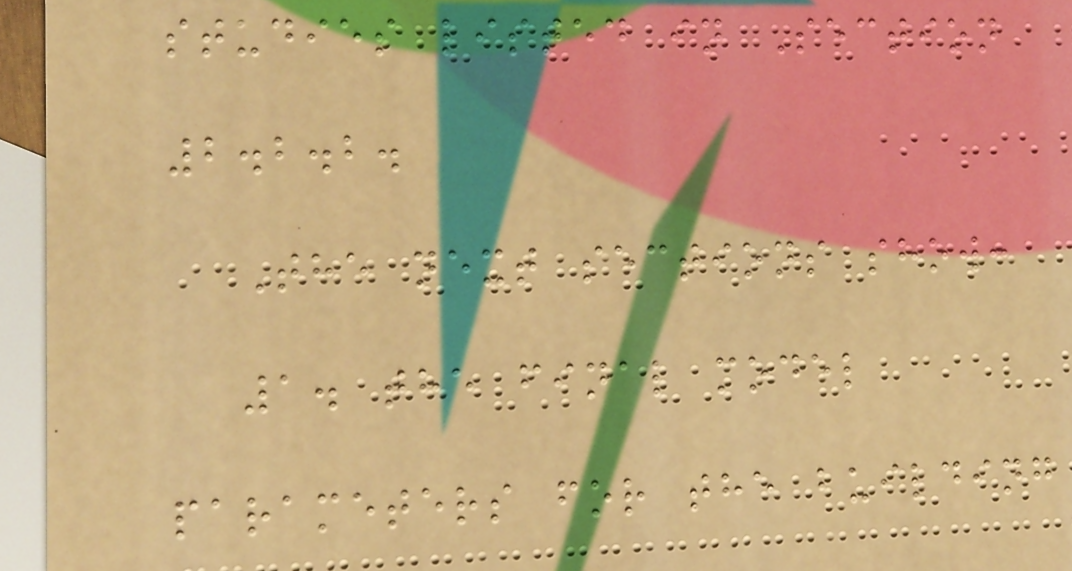studies listed in Section
2.2.2.
The next sections show:
1. the final model
parameters for the building
